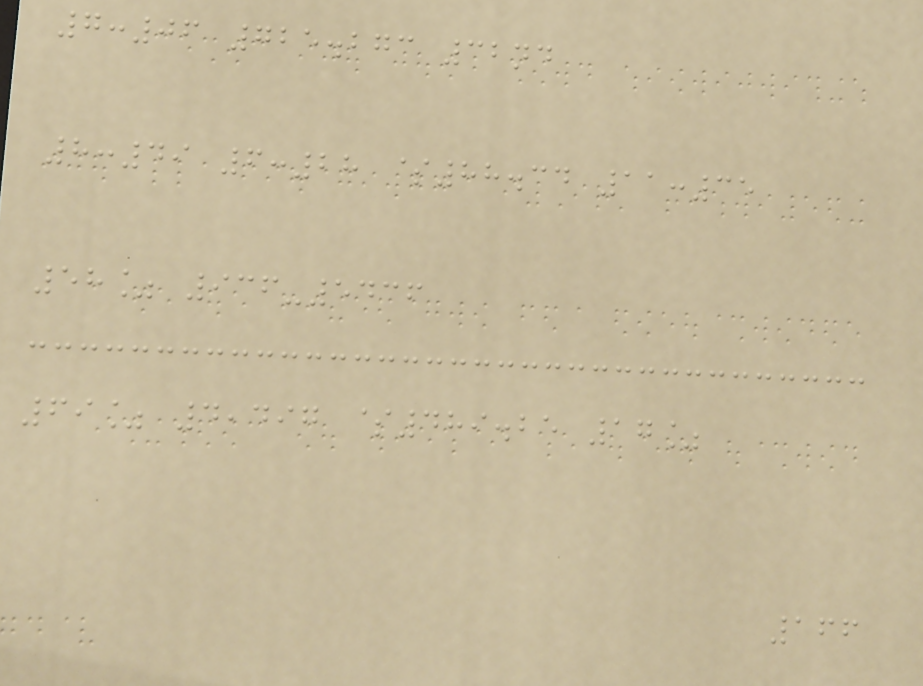7:06 725.273 32nd
8:49 6:28 $88.34 11:35
58% 936-5436
69% 4,497 $489.25 17%
166
